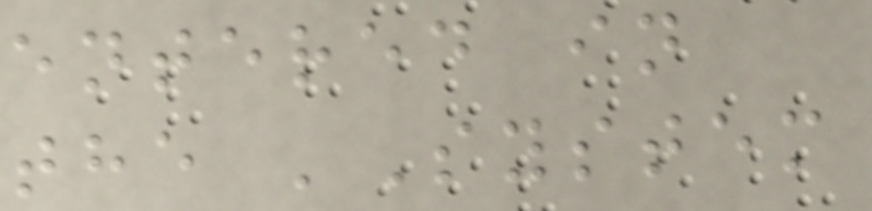entered in
the 'System
